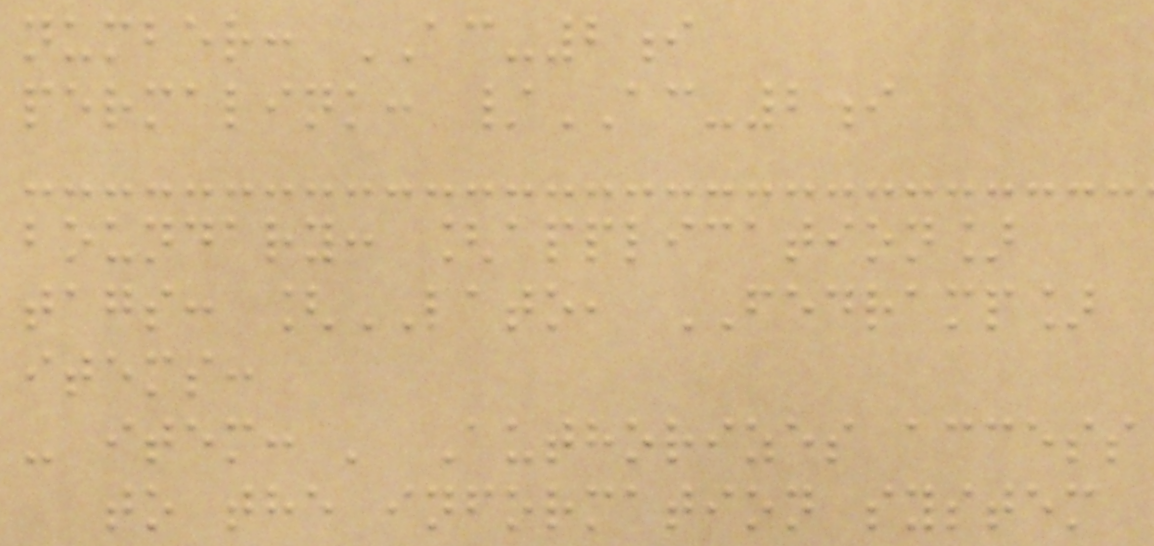number: AC-2i
permalink: /AC-2i
boundary: [application]
tags: [LATO, FEDRAMP]
items:
- item: ' Authorizes access
to the information system
